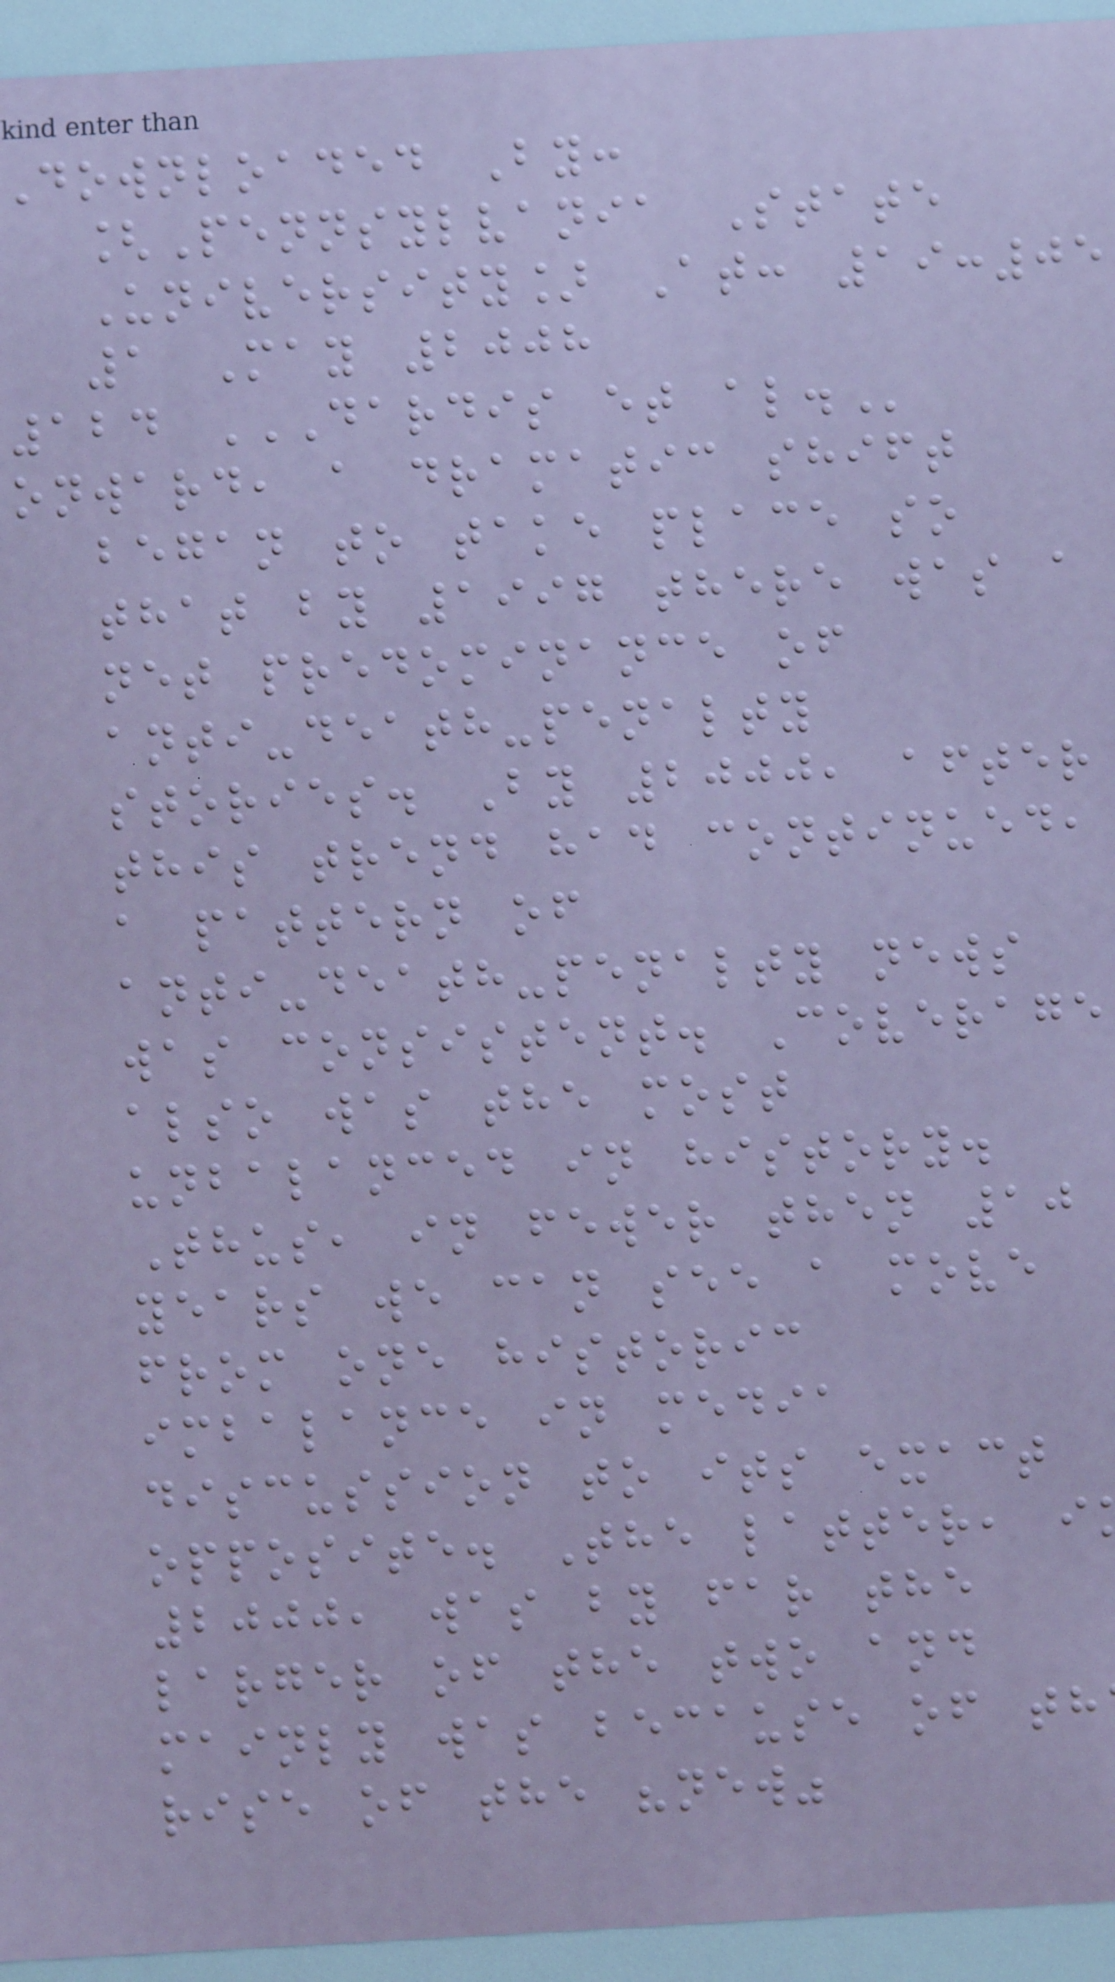downloaded By:
[Pennsylvania State
University] At: 19:05
1 May 2008
124 DARDIS ET AL.
onward, a dramatic shift
began to take place so
that by 1997 there was a
net predominance of
anti-death-penalty
stories. By 2000, after
this trend had continued,
a pattern of
anti-death-penalty news
was consistent. Coverage
also was the most
unbalanced in history.
Thus, in fewer then 10
years we can see a move
from one historic
imbalance in media
discussion to its exact
opposite. The latter, i
2000, was by far the
larger of the two and
mainly was because of th
rise of the "new"
